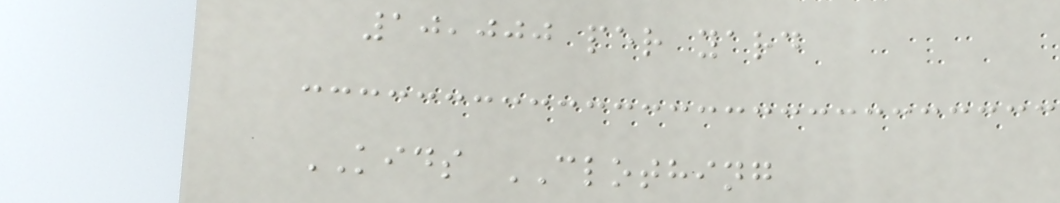10,000 per yard
KIDS CLOTHING
